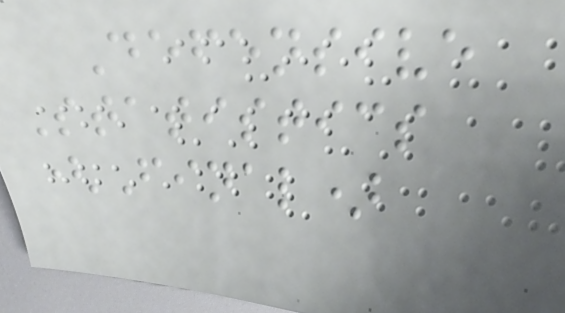Defensive
Statistics
(Final)
